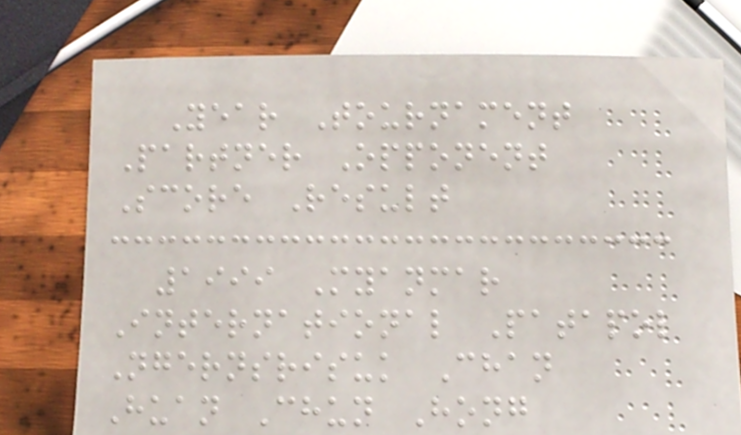Year Tournament
Partner Opponent
Score Result
1999 Myanmar
International Patapol
Ngernsrisuk Chan
Huan Chun Hong
